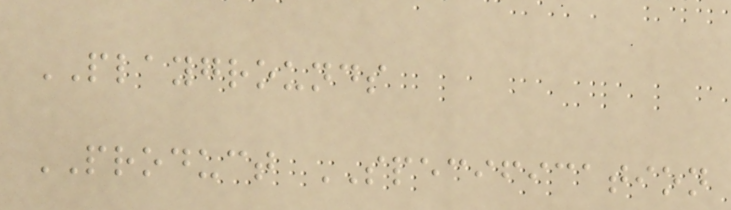PLAYGROUNDS
PRODUCT SPECIFICATION
